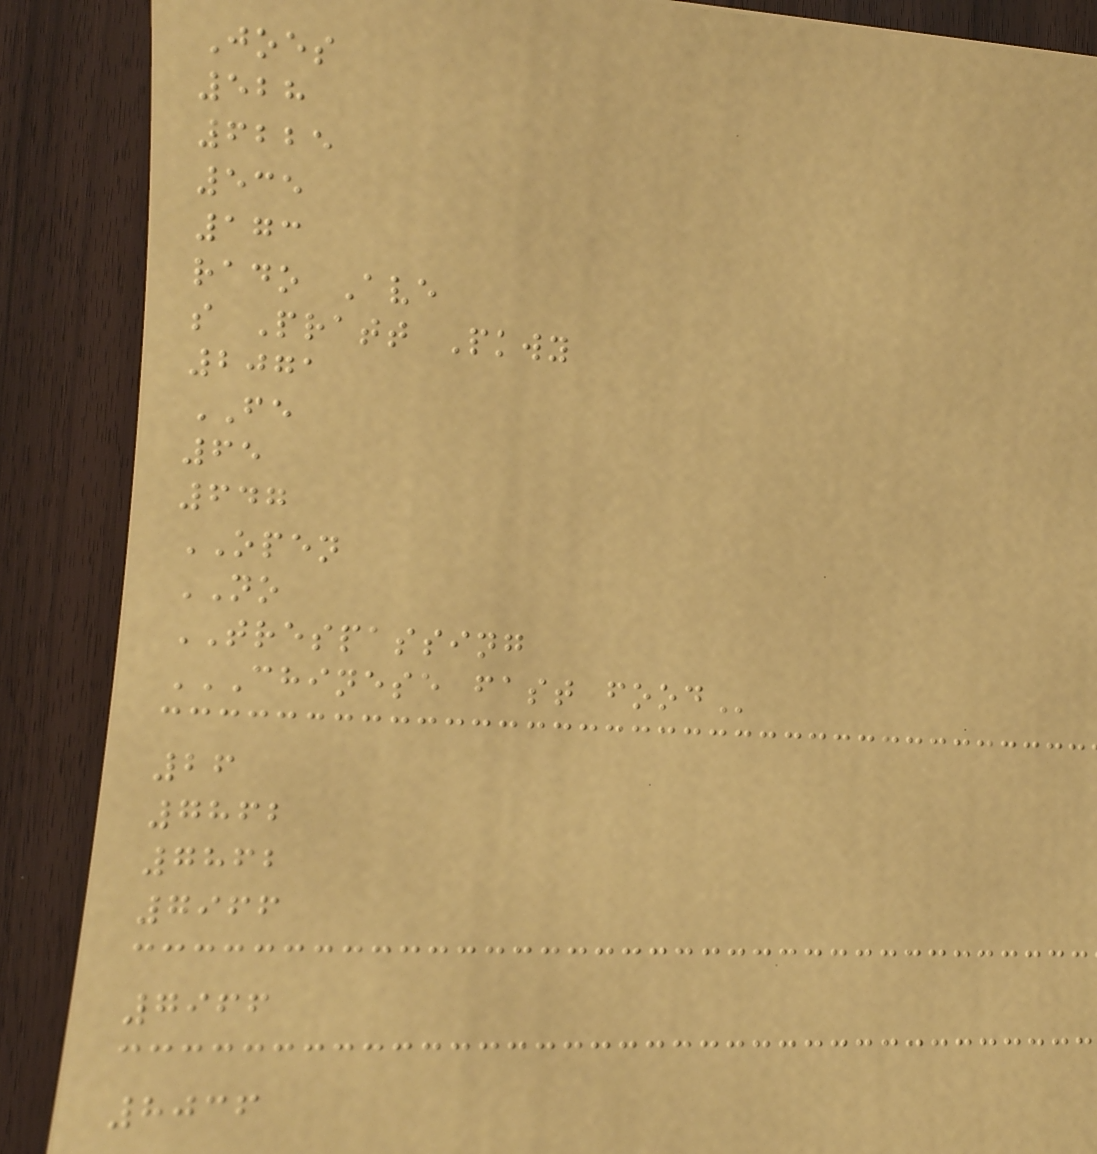Joes
528
6225
535
173
rado Ave
s Pratt Pkwy
2071
FE
65
647
OPEN
NO
TRESPASSING
CHINESE FAST FOOD
26
7862
7862
7966
7966
8036
